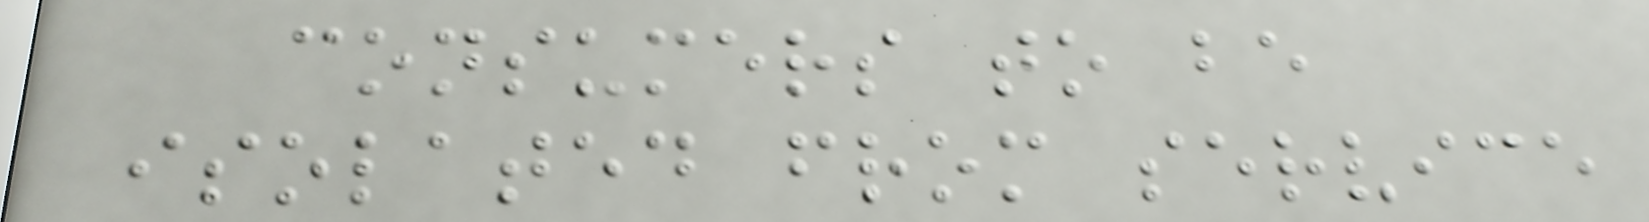consumers to be
isolated from service
